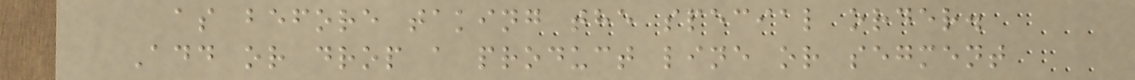as before taking the special order.
Add or drop a product line or segment
